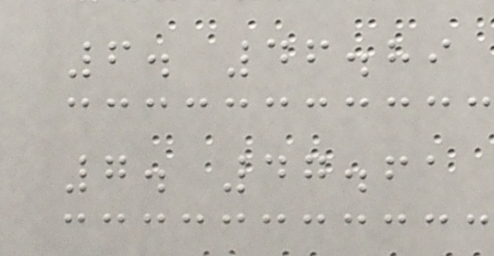6. 46.89
7. 47.61
